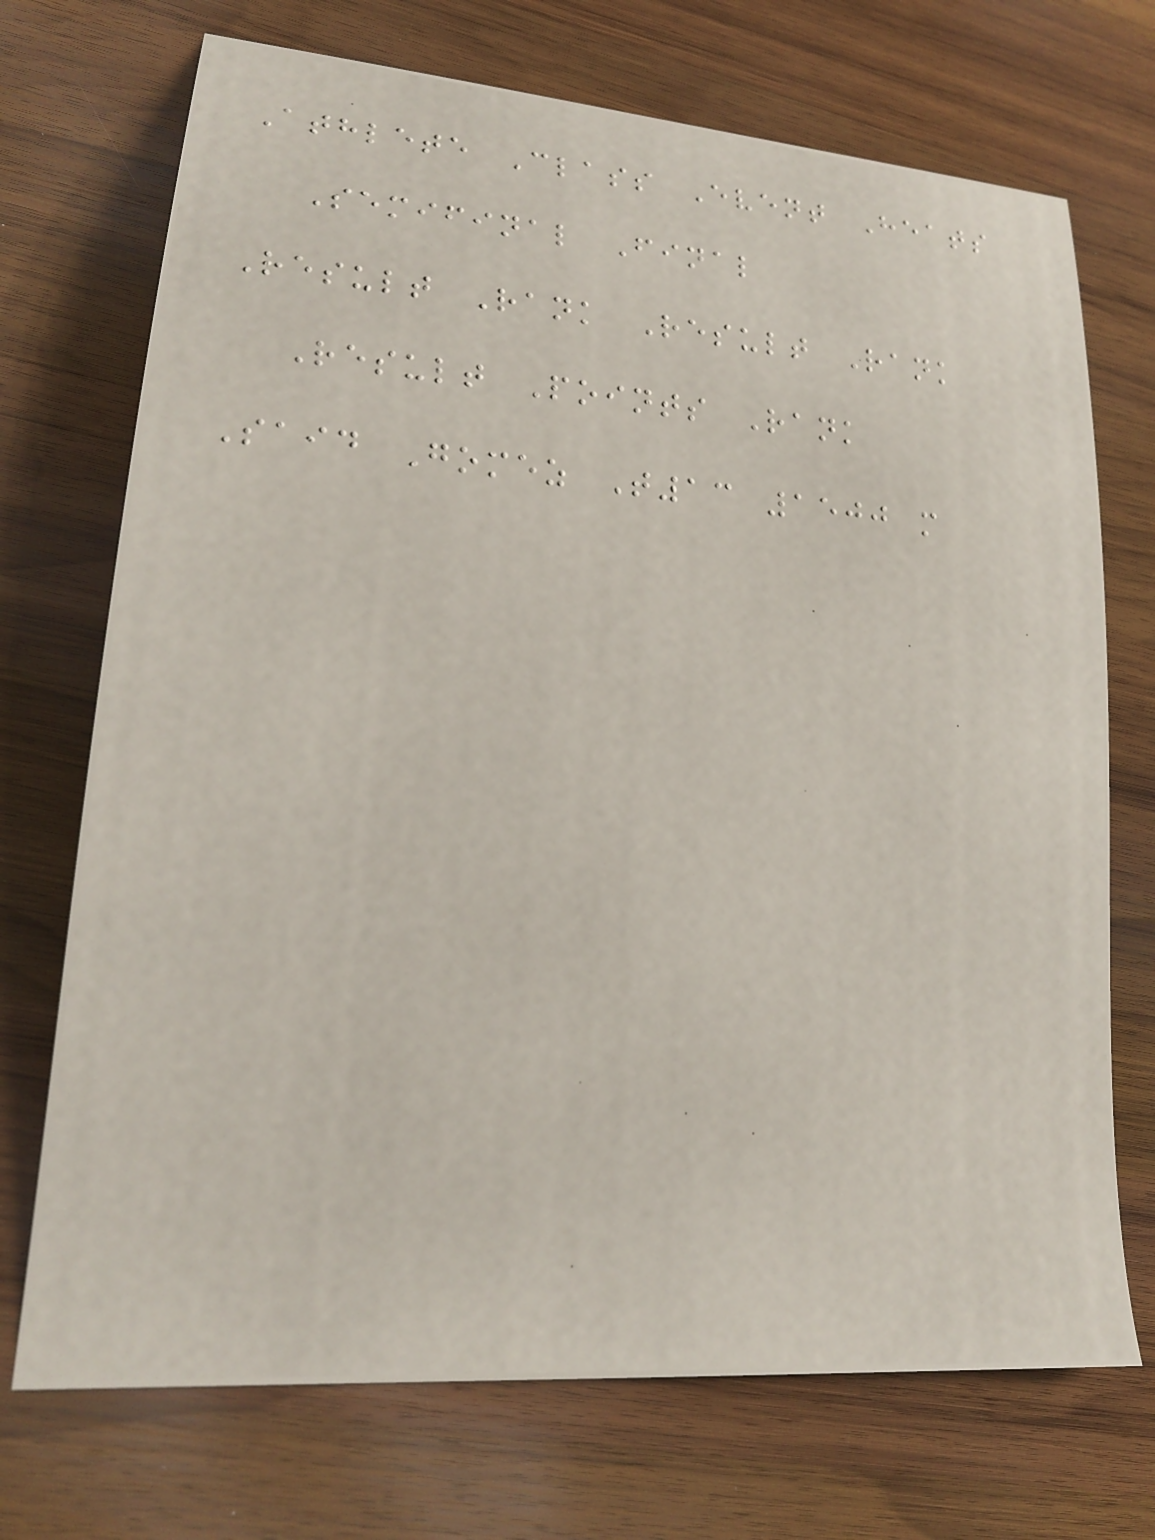Athlete Class Event Heats
Semifinal Final
Result Rank Result Rank
Result Points Rank
Said Gomez T13 1500 m
